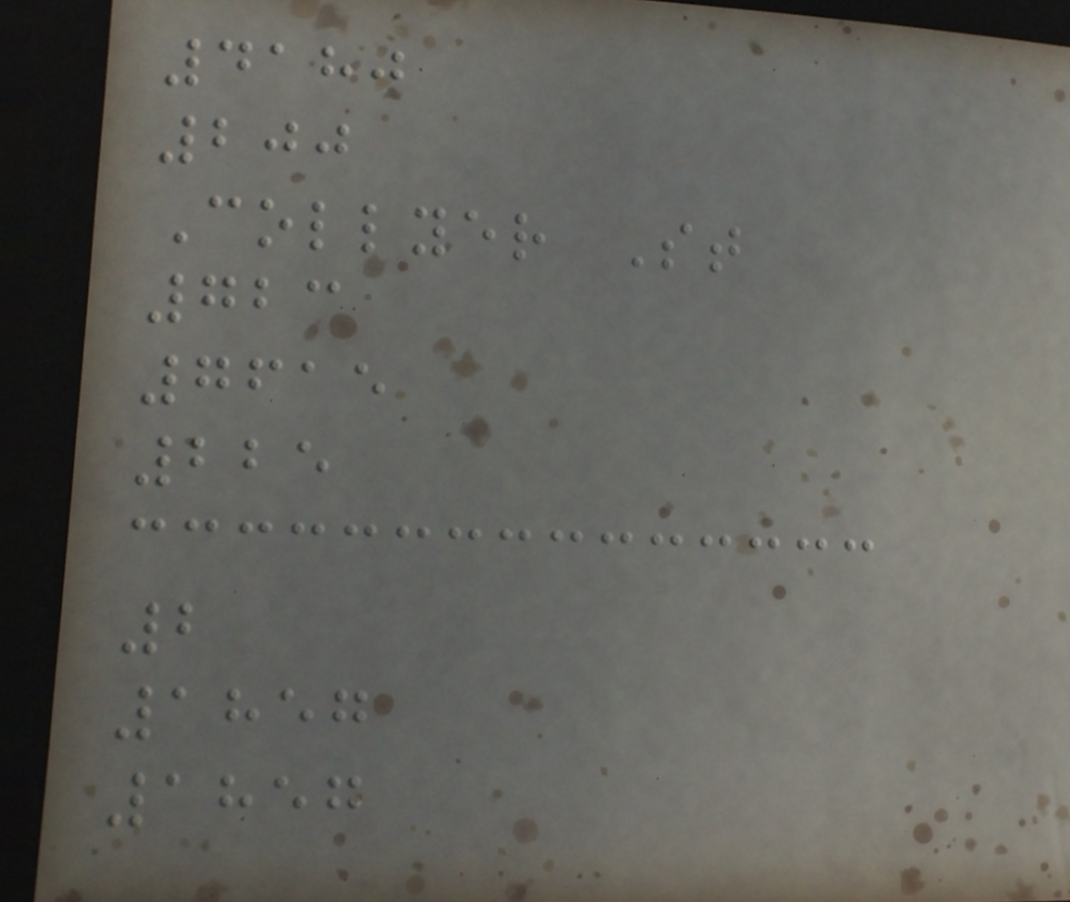4180
200
Collyer St
723
7615
225
2
1857
1857
